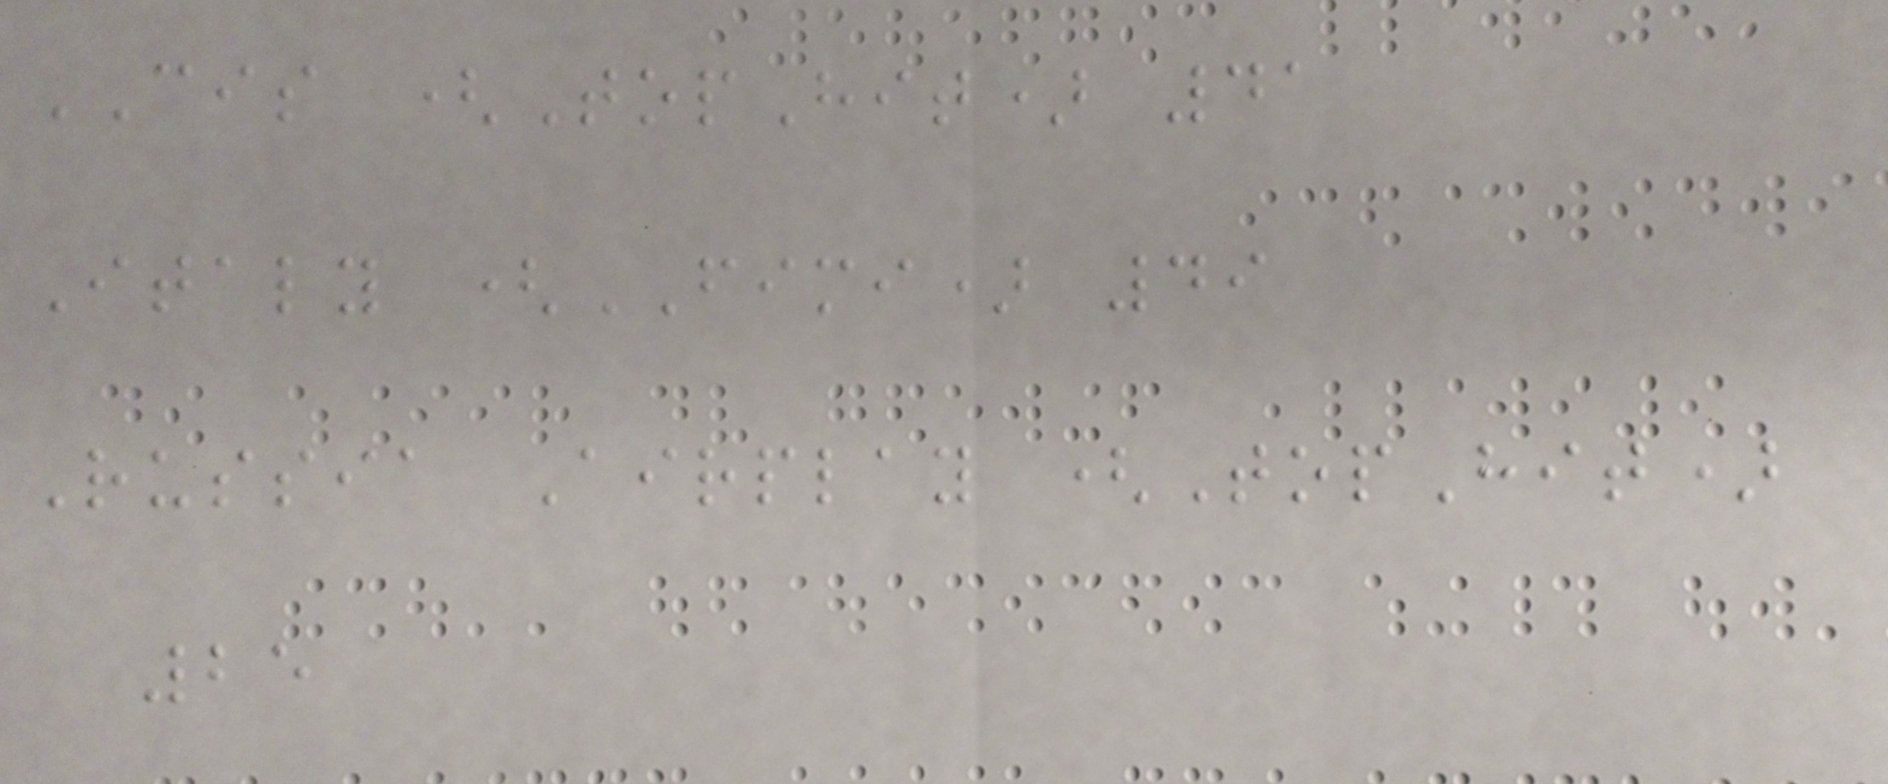CIS (TopHit) 41
Italy (FIMI) 49
Russia Airplay (TopHit)
25
